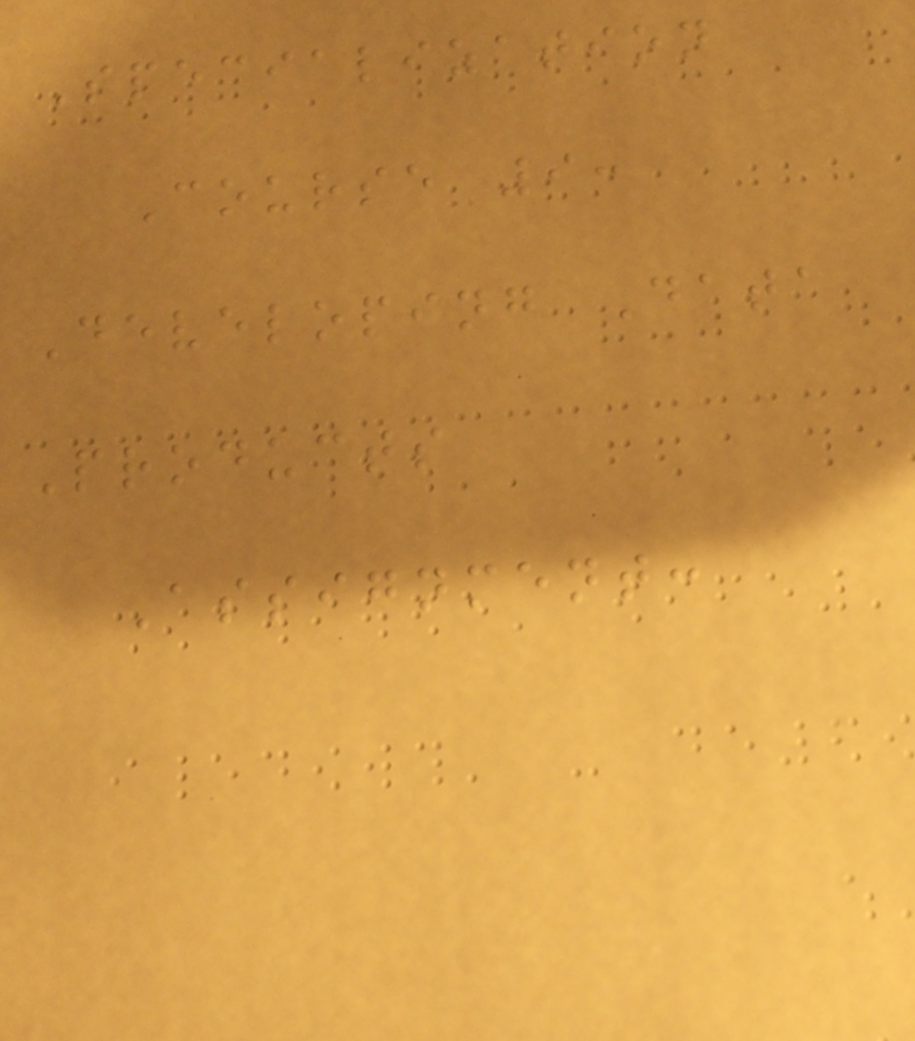Specialization
Course 9:
Developing Data
Products
Assignment:
